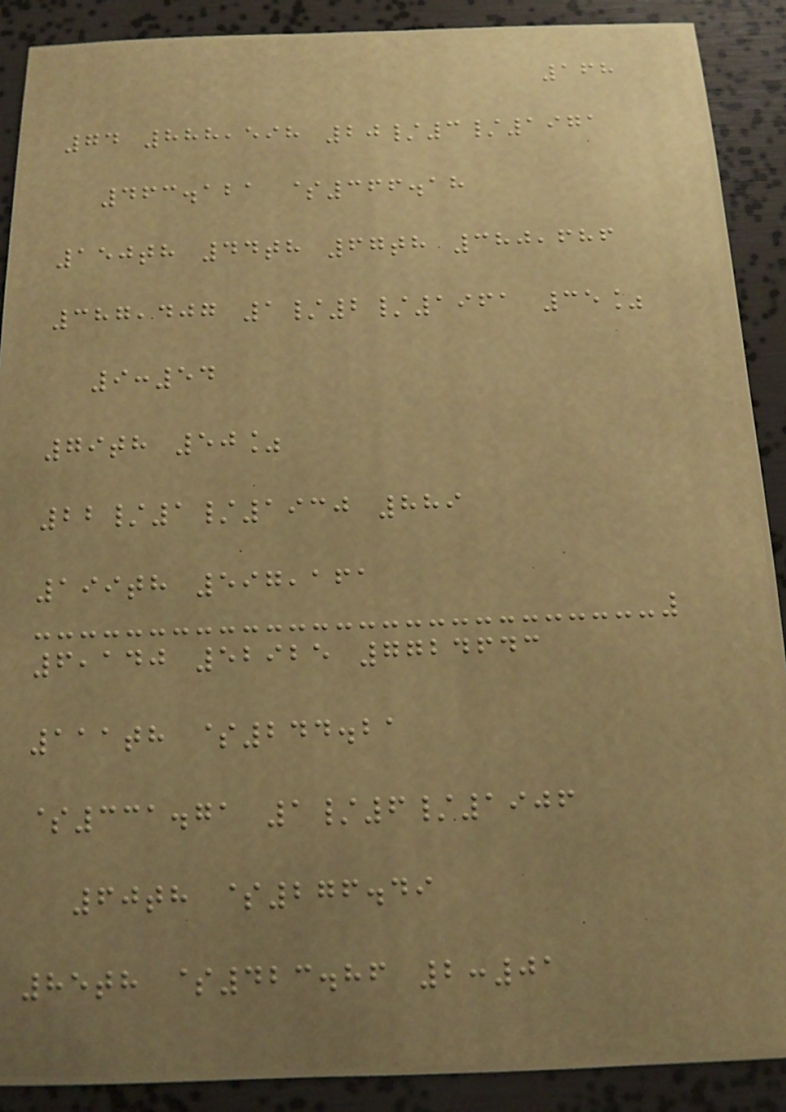168
74 888,598 20/3/1971
463.121 $366.18
150th 44th 67th 380,686
387,407 1/2/1961 35%
9:54
79th 50%
22/1/1930 889
199th 597,161
6,140 52925 7724643
111th $244.21
$331.71 1/6/1906
60th $276.49
85th $423.86 2:01
